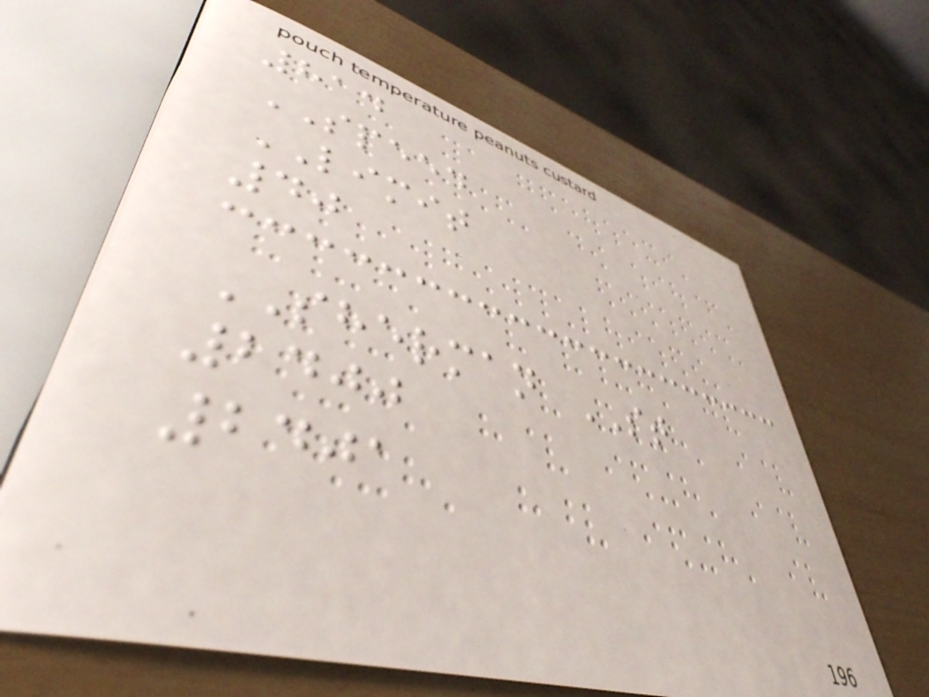814
SPEED
LIMIT
40
SHERMAN ST
2400
2401
